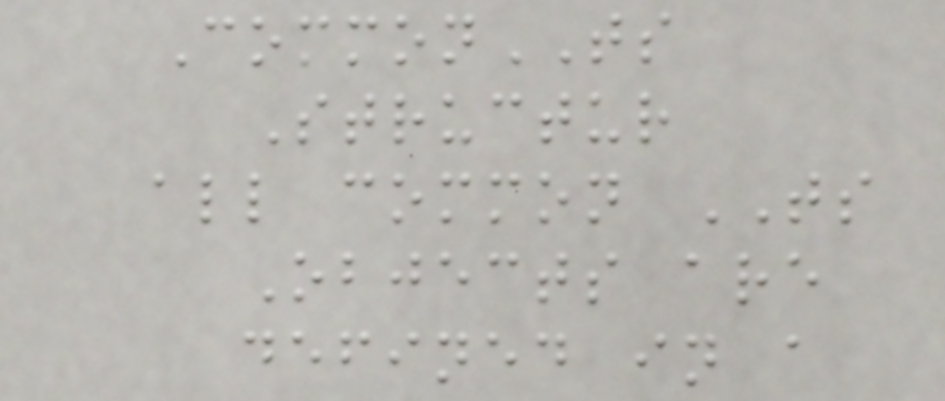CommonTS
Structur
all common TS
Objects are
defined in a
